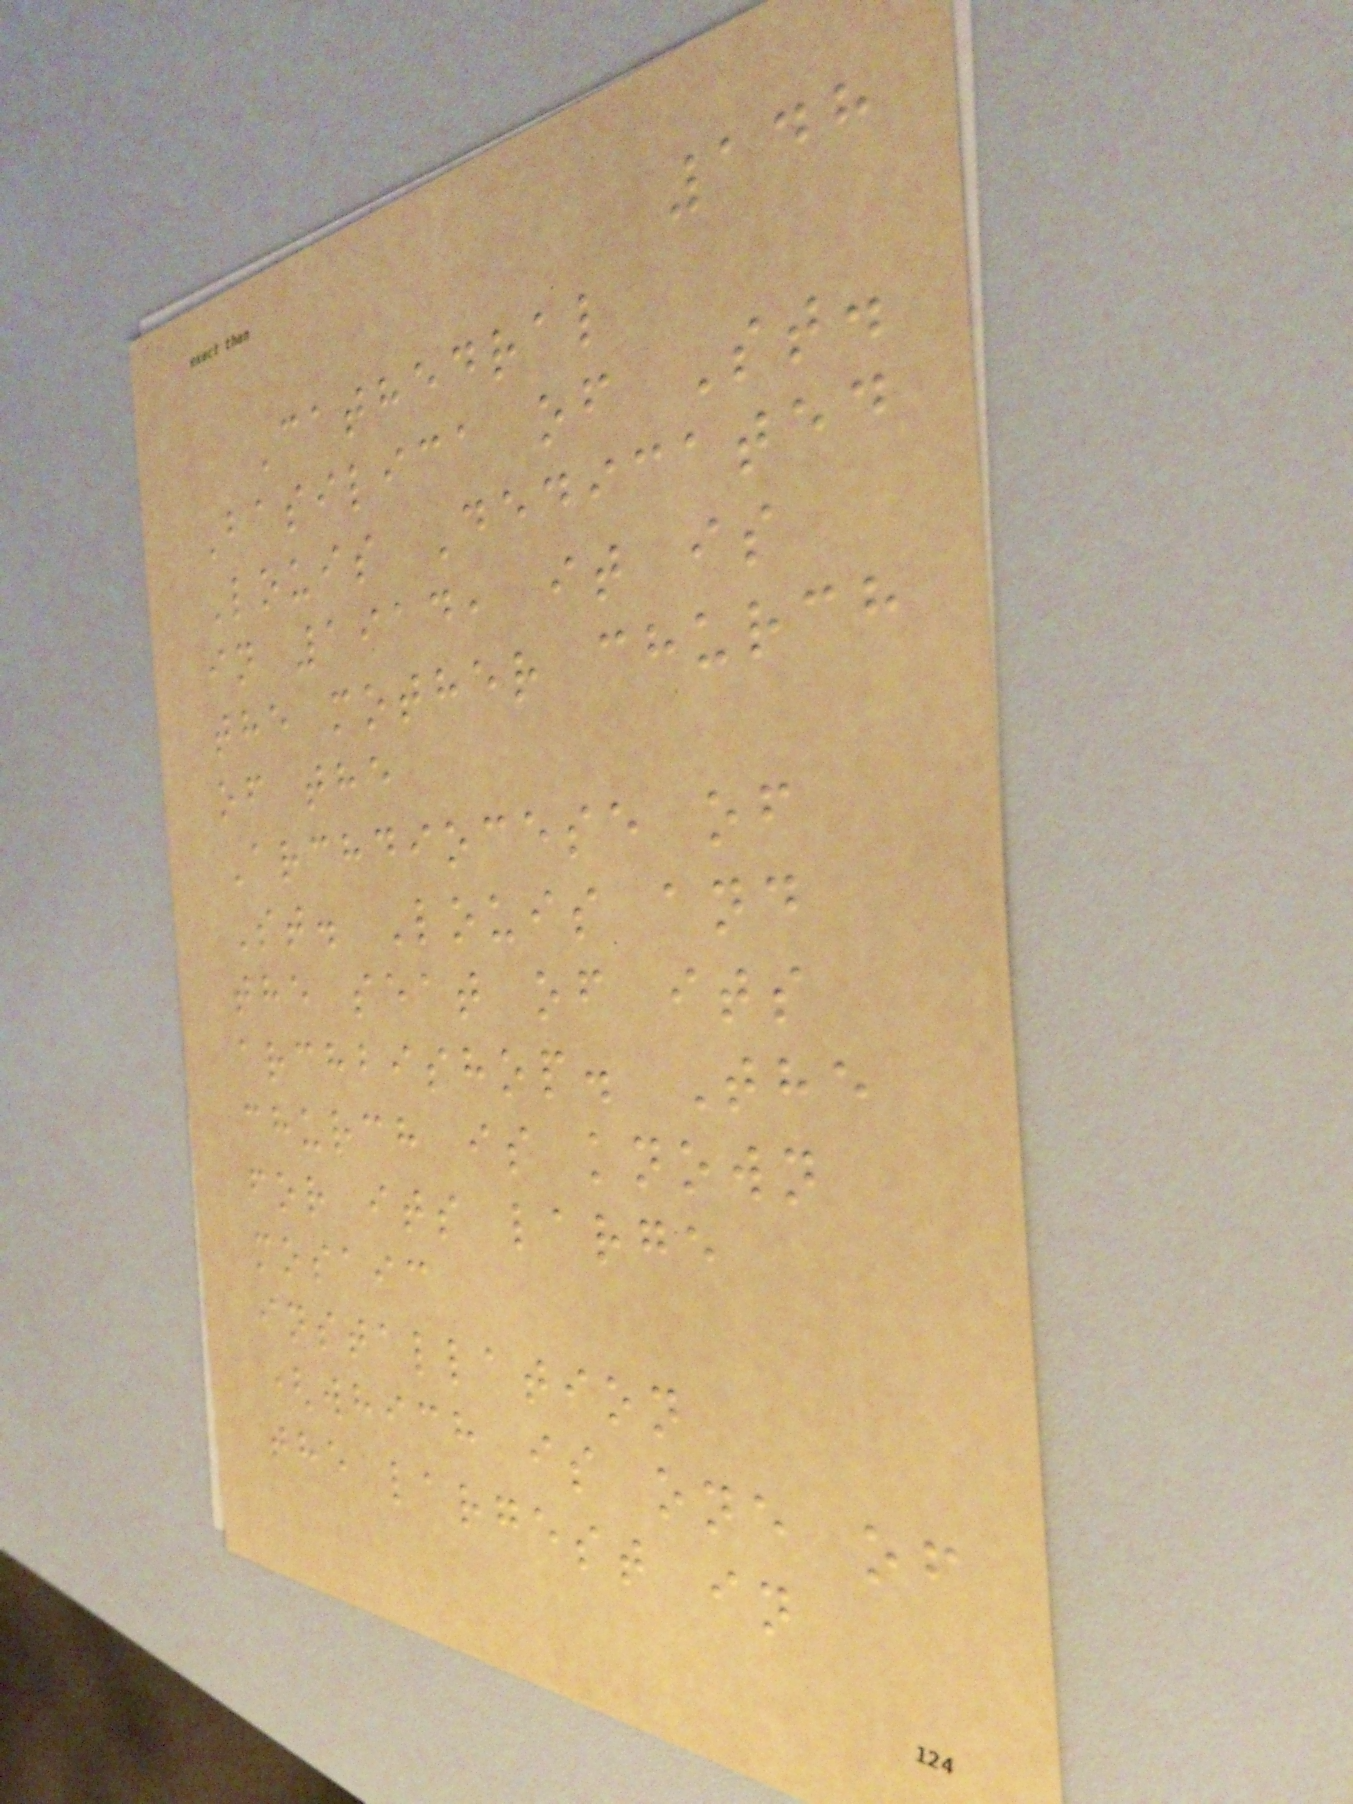148
Cathedral
Basilica of St.
Louis Dedicated
in 1914, it is
the mother church
of the
Archdiocese of
St. Louis and
the seat of its
archbishop. The
church is known
for its large
mosaic
installation
(which is one of
the largest in
